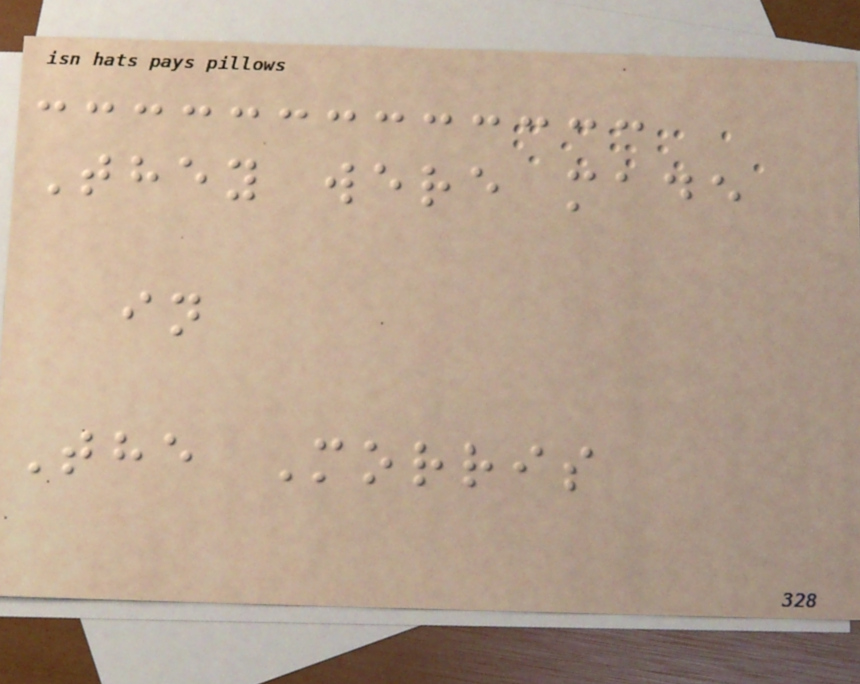They were made
in
The Morris
